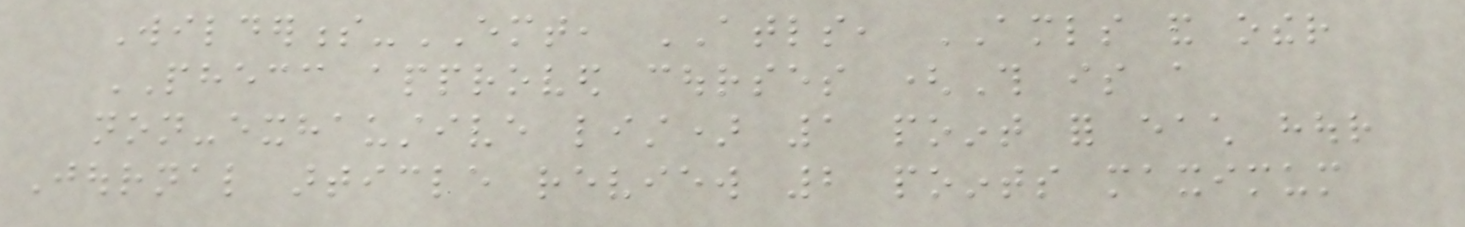Wilderness-EMT, ATLS, AMLS and other
PHECC approved courses (This is a
non-exhaustive list) 1 point for each hour
Journal article review 2 points maximum
